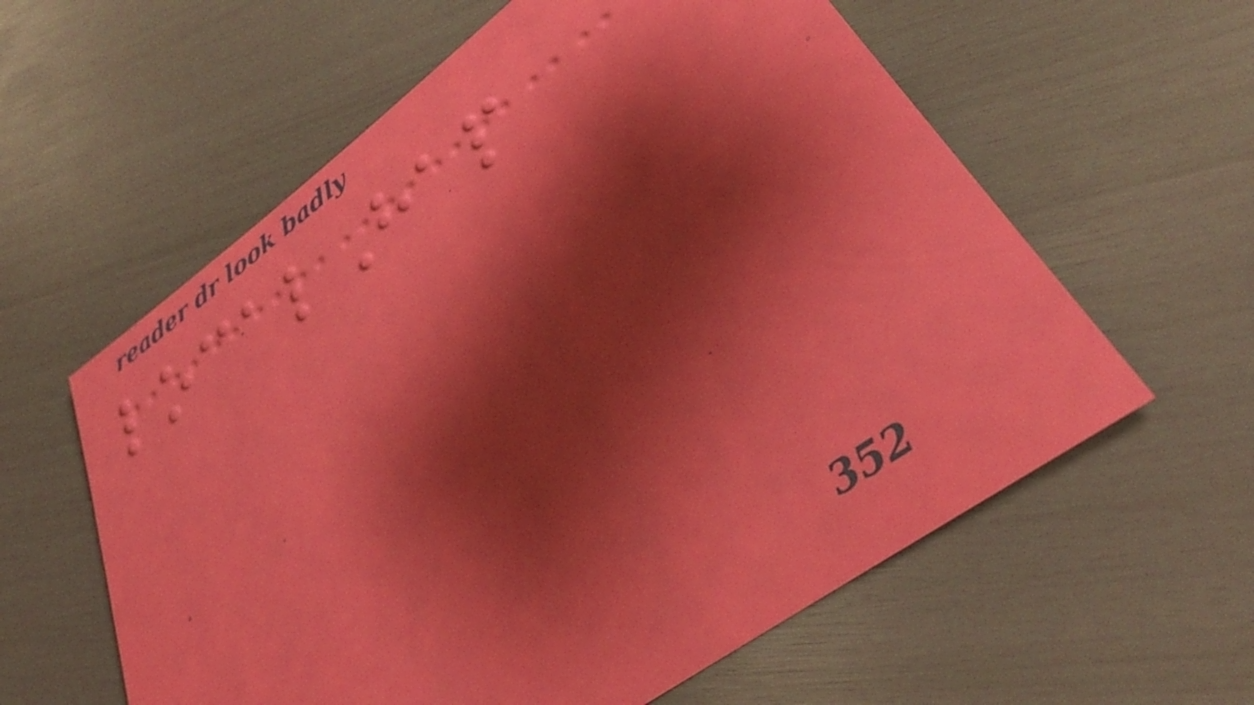localHap
